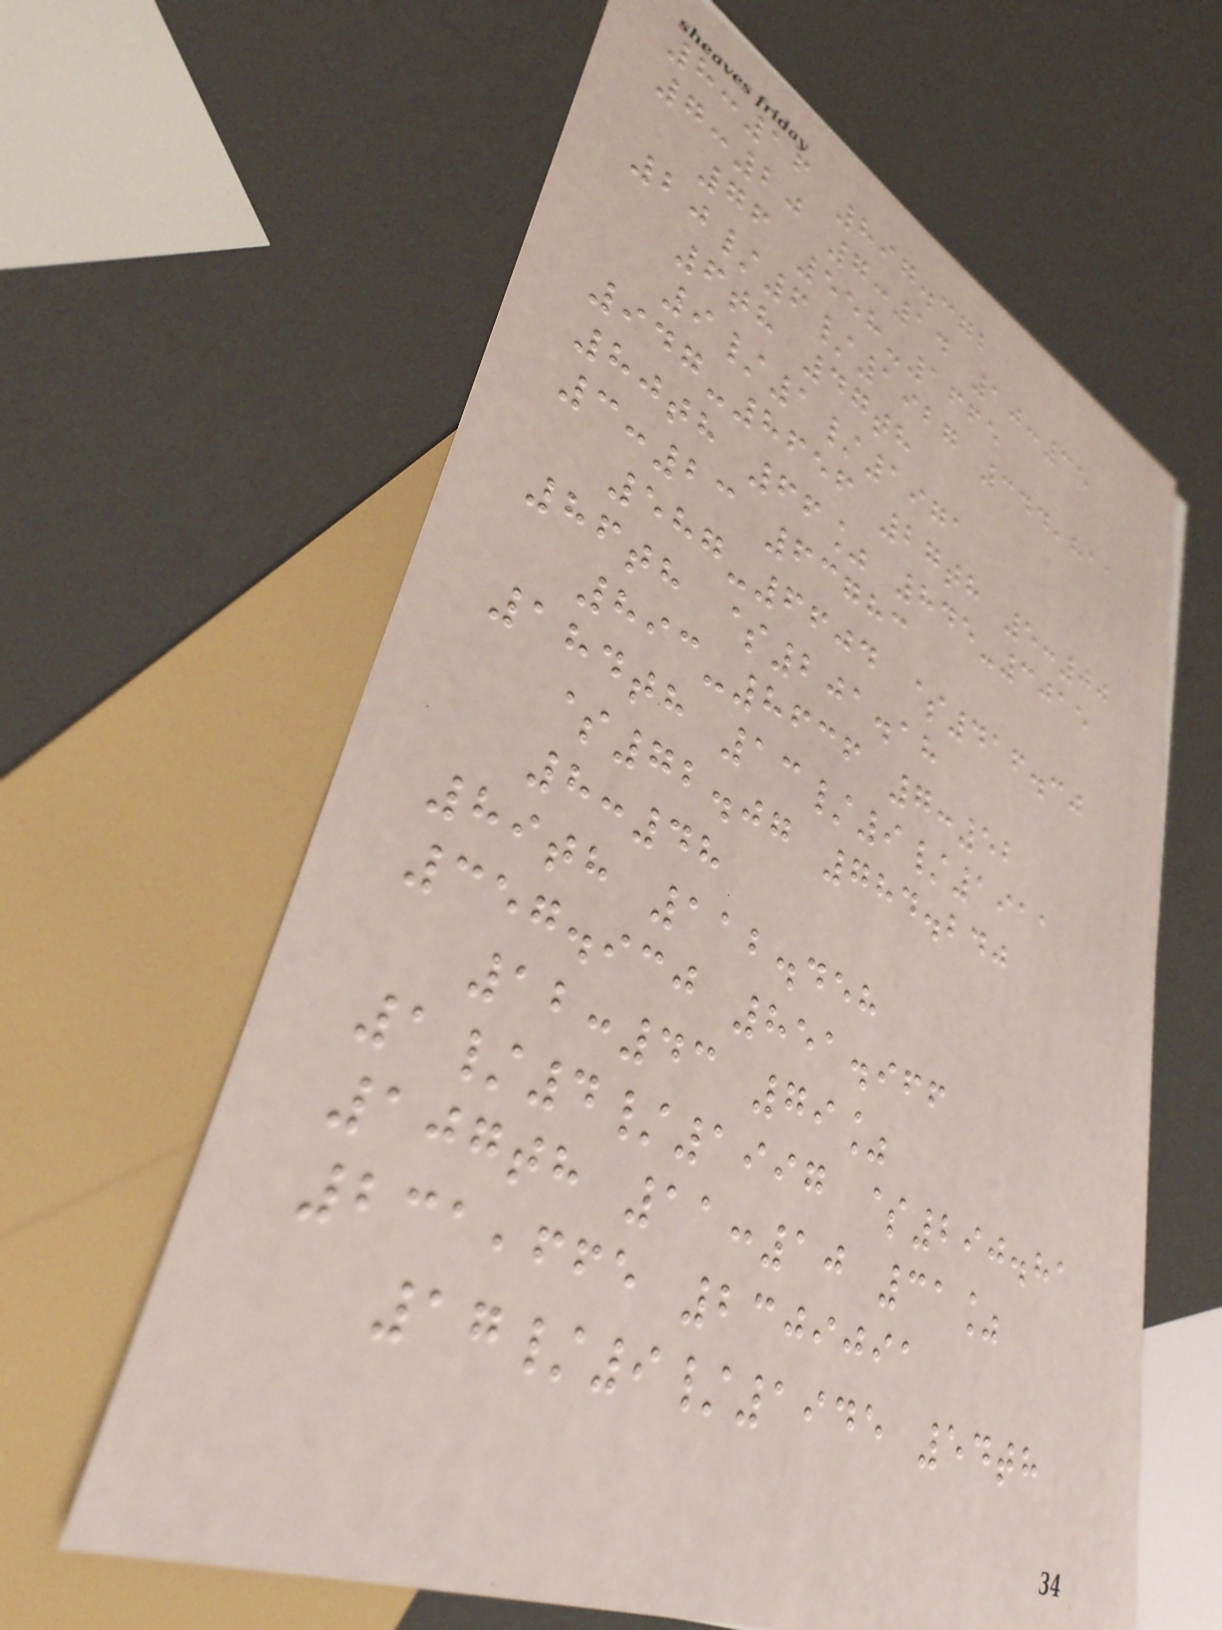8:16 897.372
7:20 7:14 10:35
76 558-1665
20/6/1927 344,811
6th 47th
9/1/1971
947-8656 27th 5:00
80th 66% 845-3015
3:23 63783
587-6604 $416.30
86th $201.18
893-8636 7:52
184th 13/9/1911
$72.07 784.240
8:48
89th 112.458
357.930 851.966
12:43 79%
1/4/1997 $290.81
107th 11:10 31%
231,665 2309091
17/9/1945 54th
